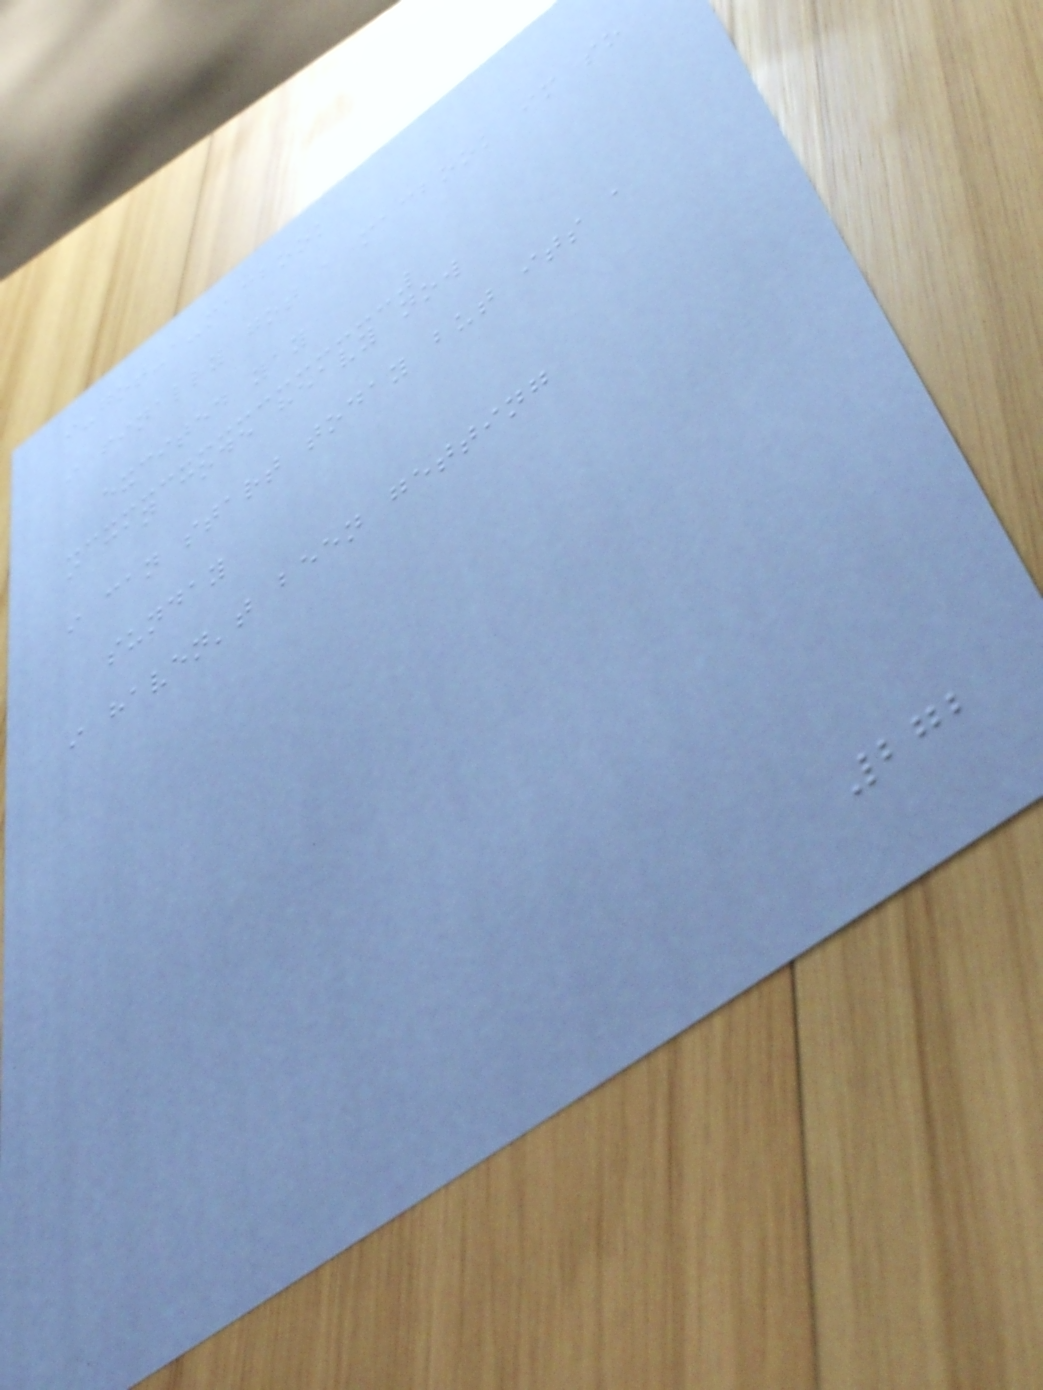i-got-a-macbook
i finally got a macbook im so
excited yay
i can code heavy now
i can start today but its a
sunday
i haven't been getting
272
